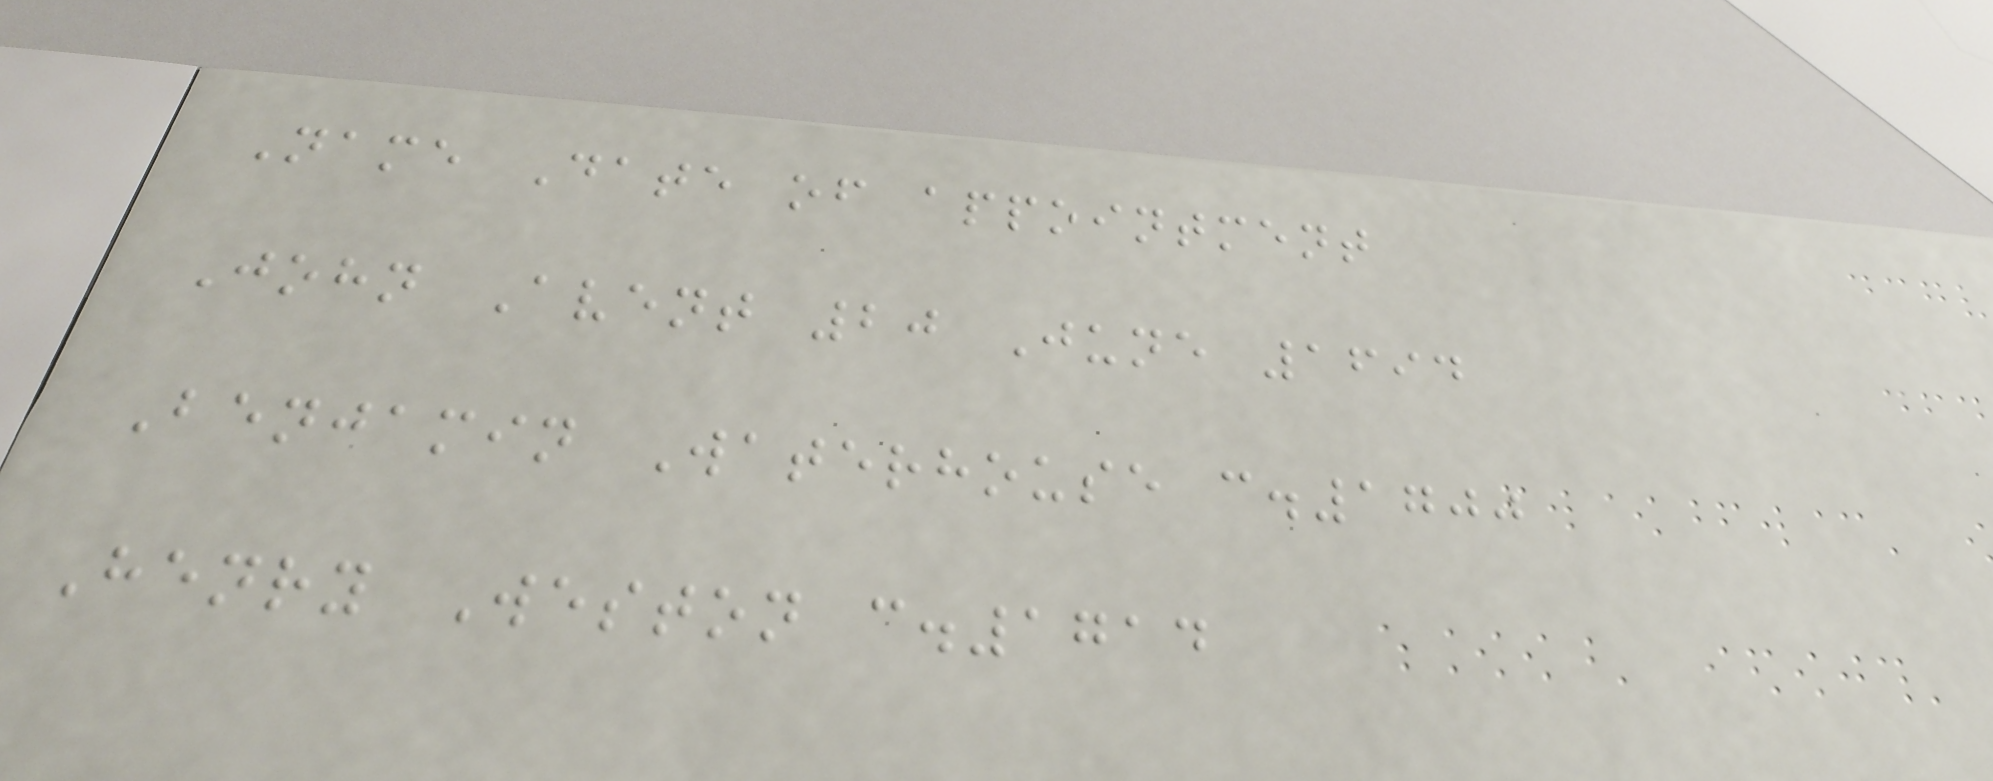Name Date of appointment
John Avent 20 June 1694
Benjamin Waterhouse c.1700
Henry Weston c.1714
